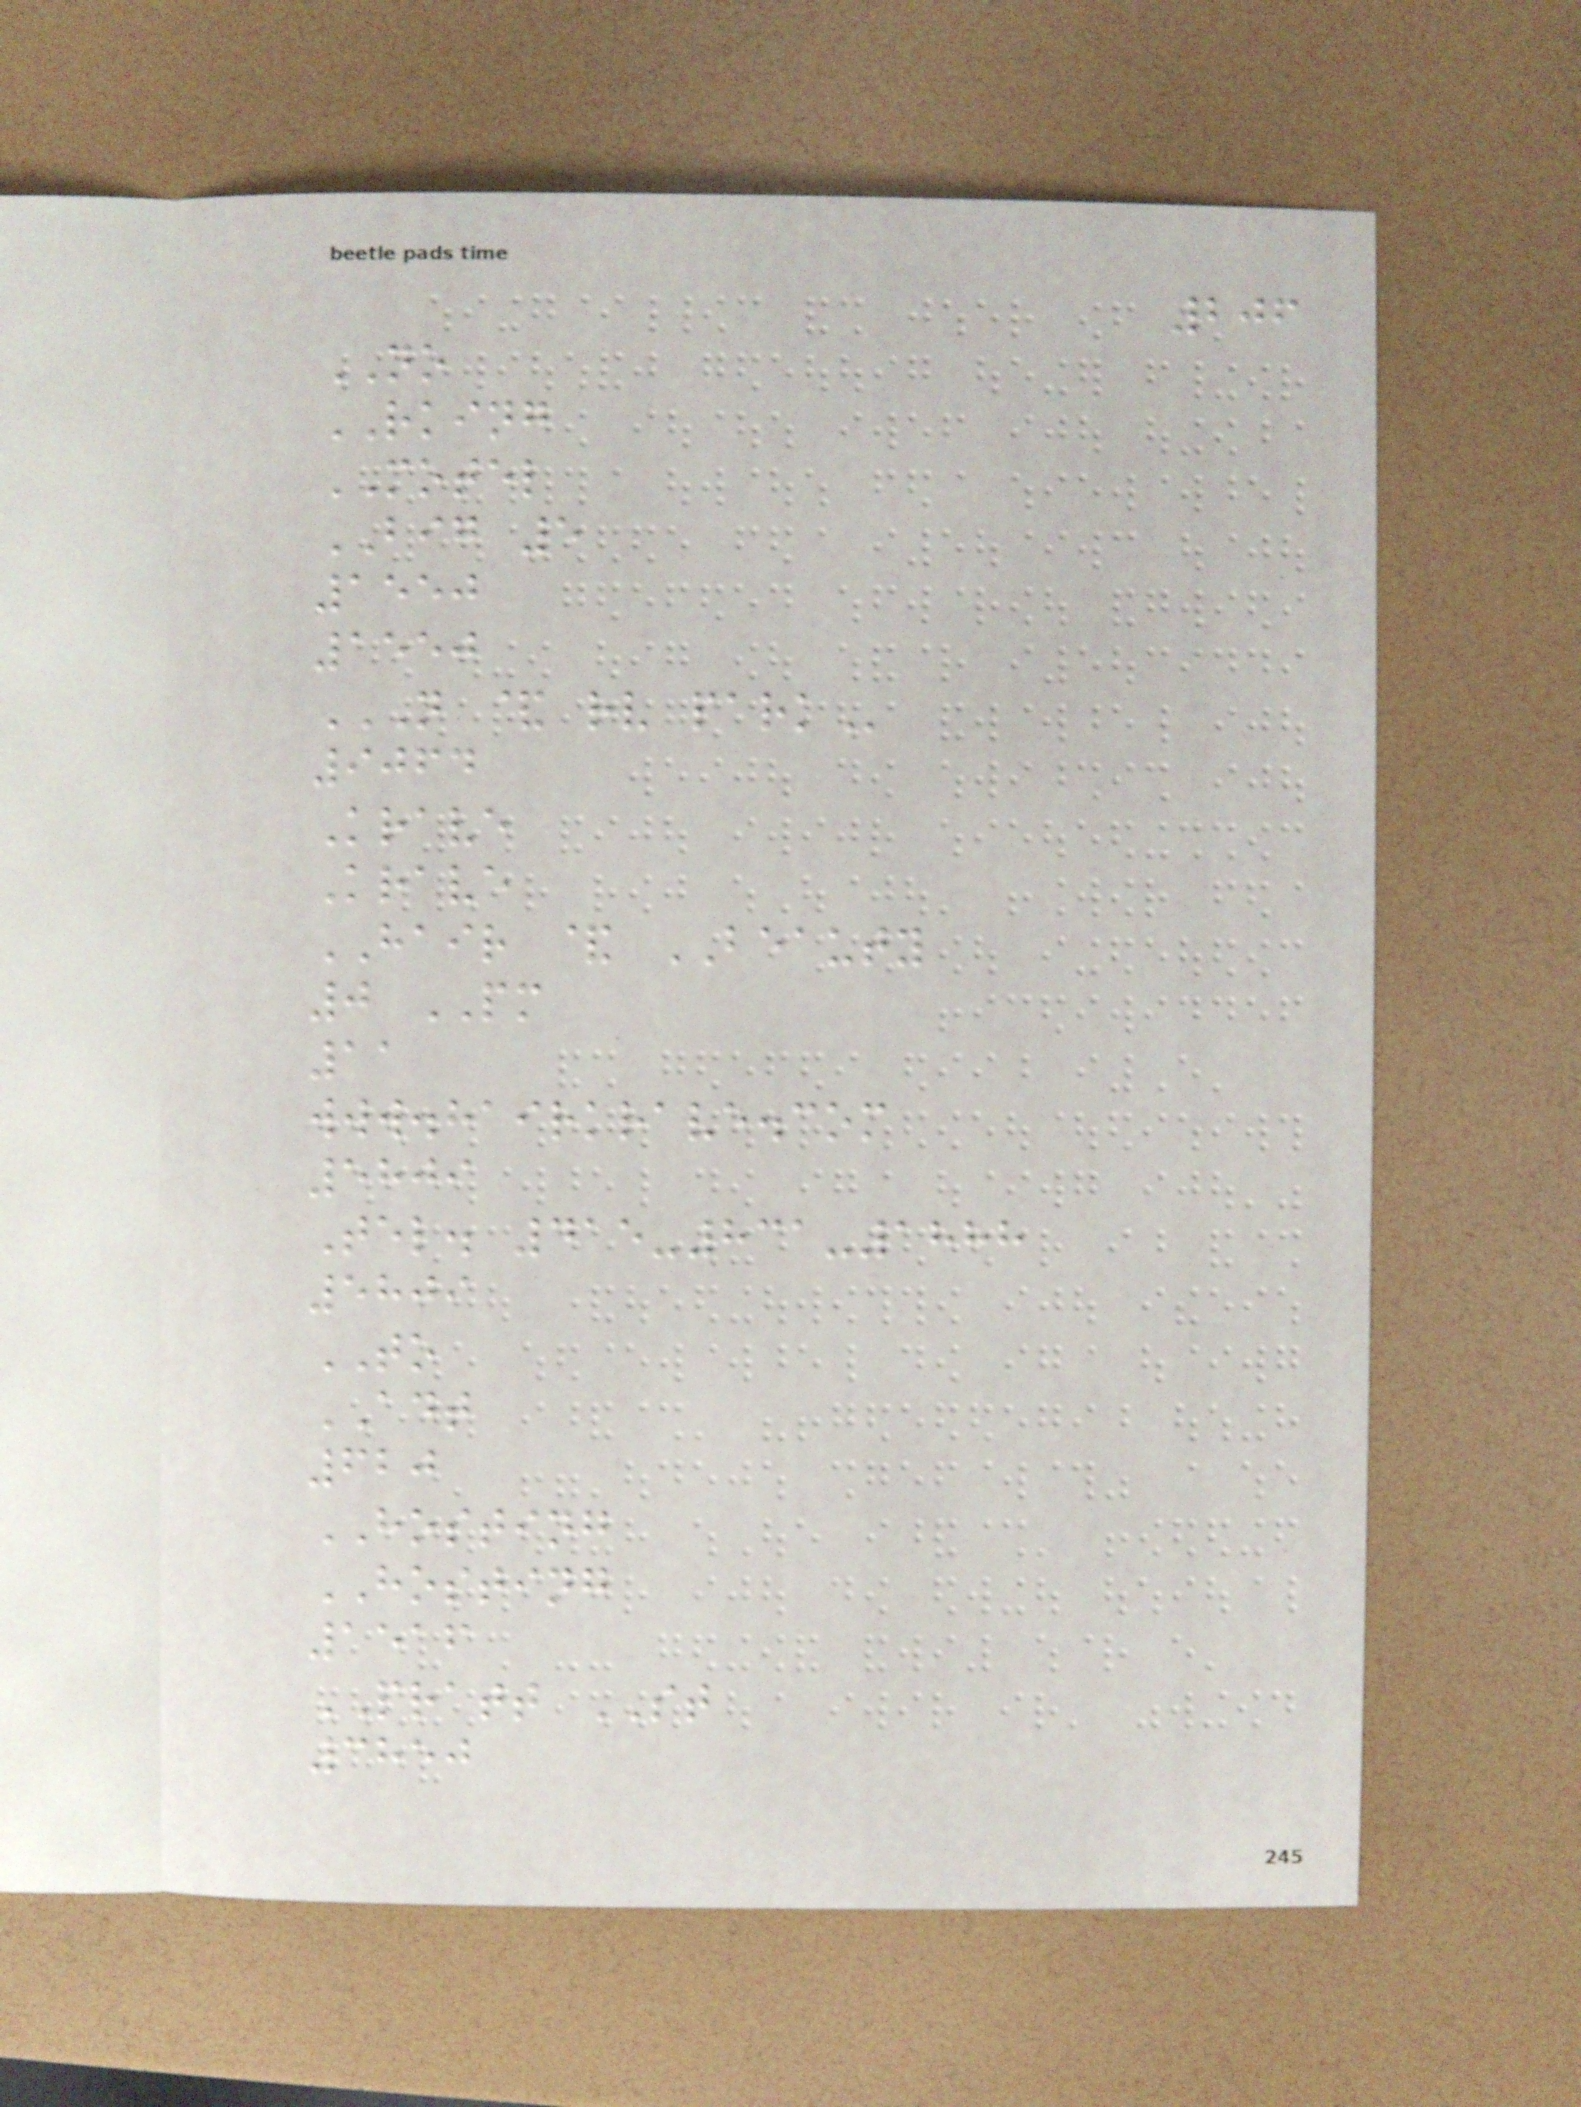206
NO
RKING
MOTEL
BIG 5
1550
1550
N & RV PARK
9064
Krave
Krave
HAIR & BEAUTY
0 PM
11
www.hairkrave.com
5809
Tel. 415-831-1888
5809
TO
ADT
620
HOSTING
HOSTING
1516
PRATT ST
3850
